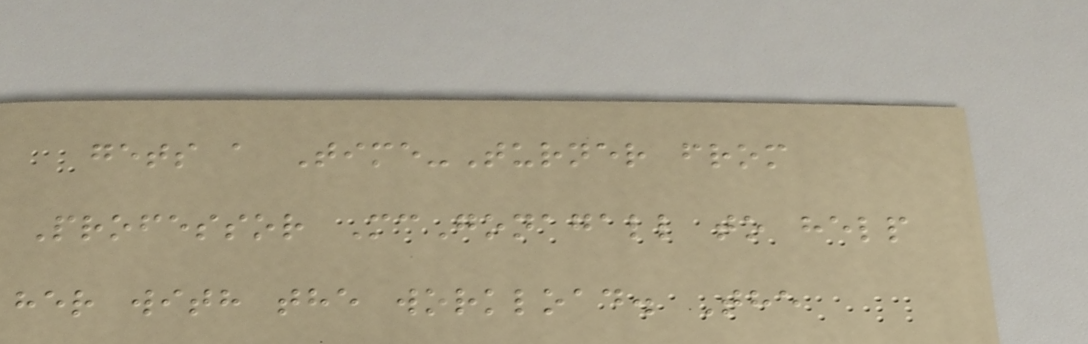gets a Time-Turner from
Professor McGonagall to help
her with the workload. The
